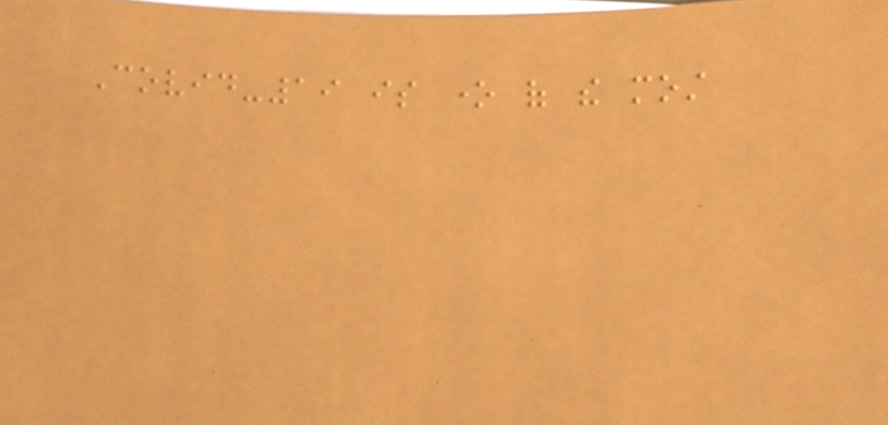Covid-19 is one of the most
